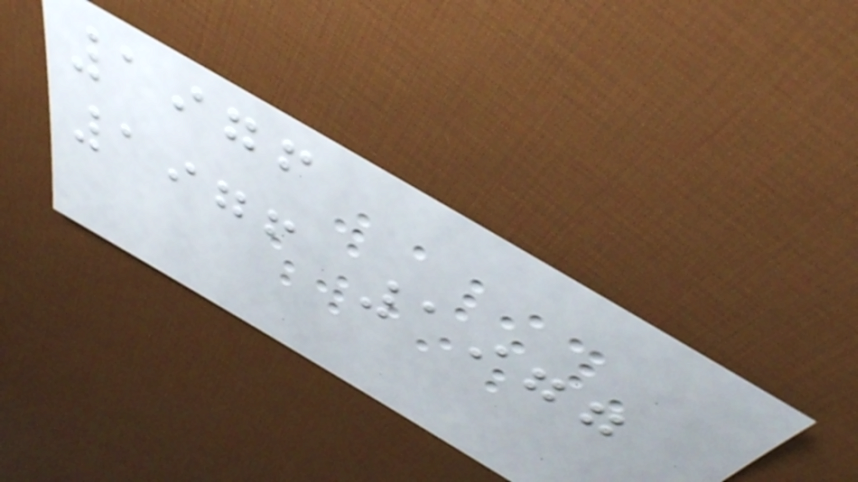1976
1976 1977
